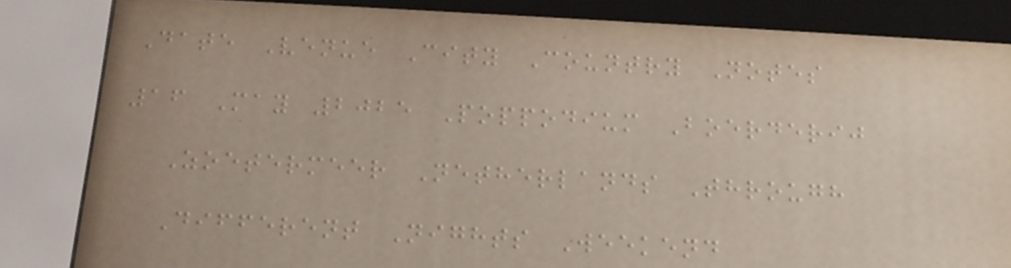Date Venue City Country Notes
16 May 2025 Poppodium Boerderij
Zoetermeer Netherlands Through
Different Nights Weekend
